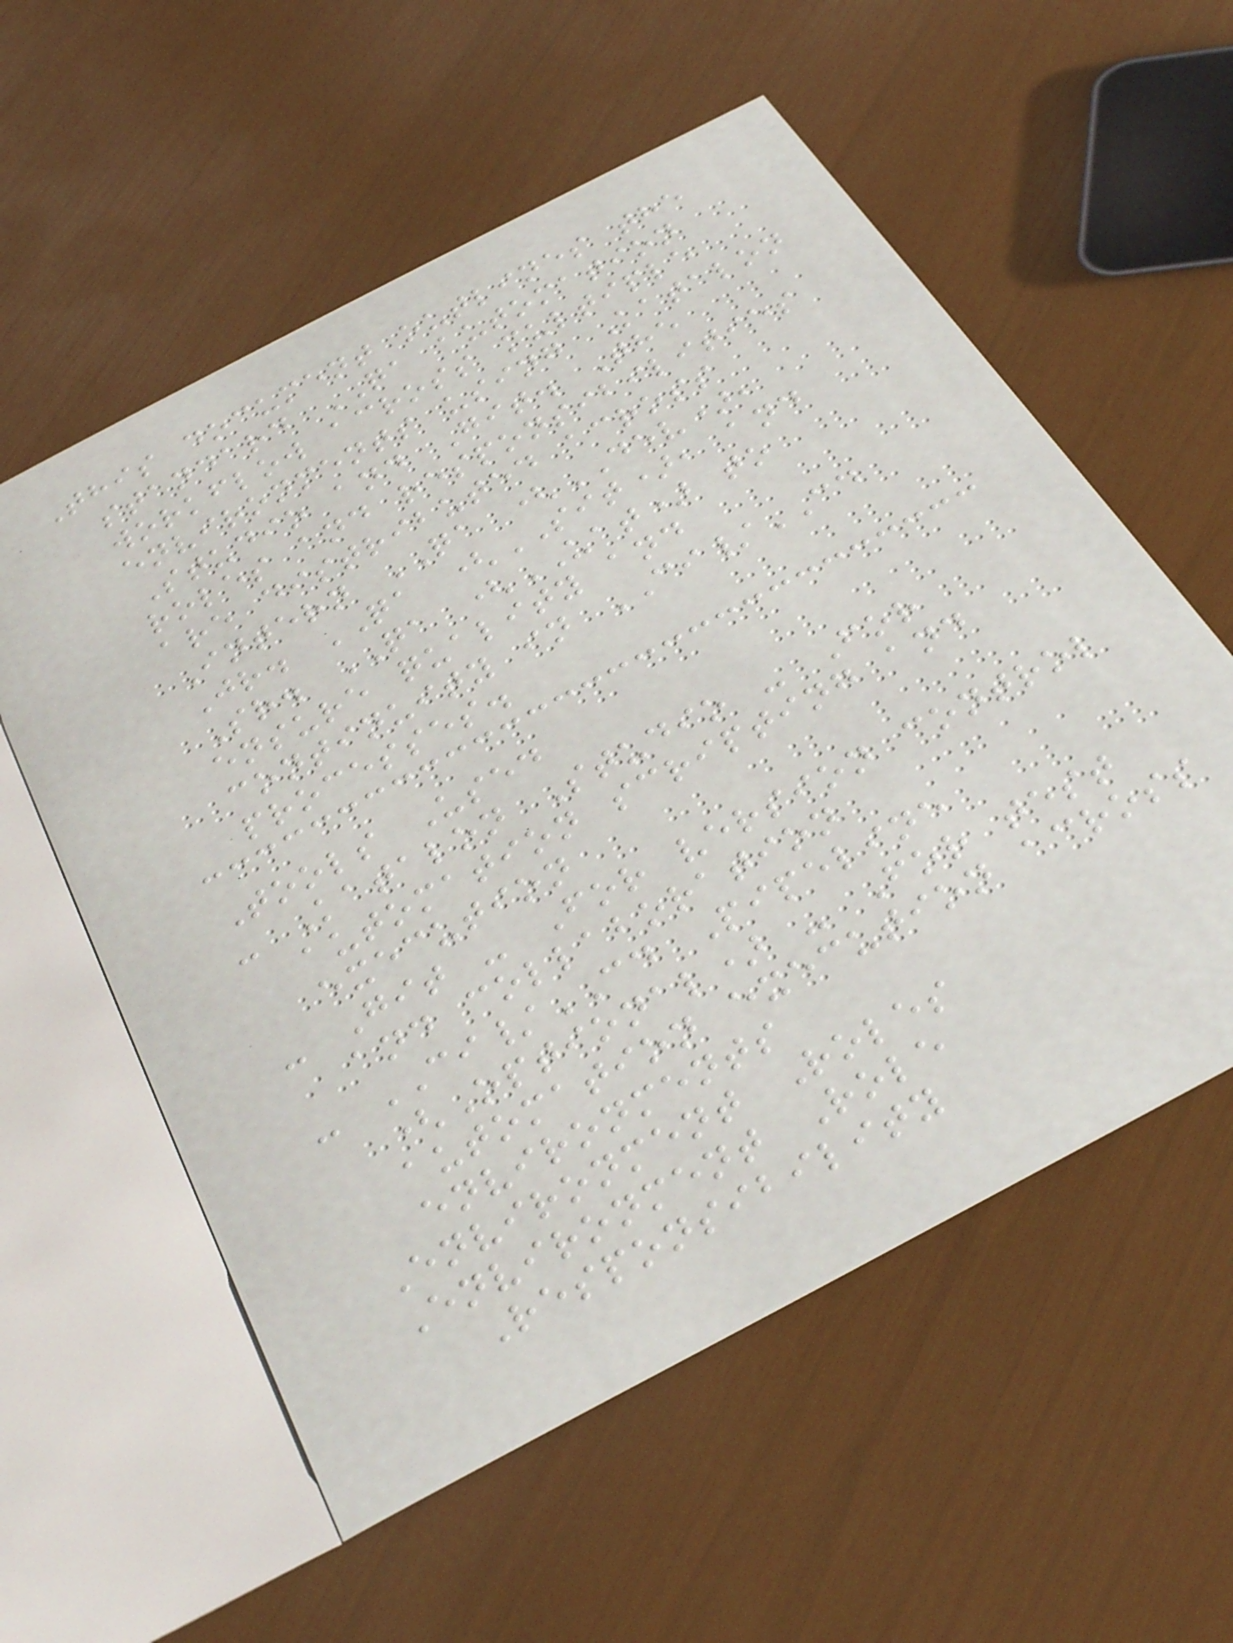This document outlines the
standard QA automation
workflow across multiple
environments using Katalon
Studio and Git. The
roles and responsibilities
are distributed across
Intern QA (DEV),
Jr. QA (SIT), and
Sr. QA (UAT) to
ensure quality and
continuity in CI/CD
processes.
Tools Used
- Katalon Studio - For
automation scripting and
execution
- Git - For version control
and collaboration
- CI/CD Pipeline
(Optional) - For test
automation execution across
environments
Environment Roles
Environment Role
Responsibility
